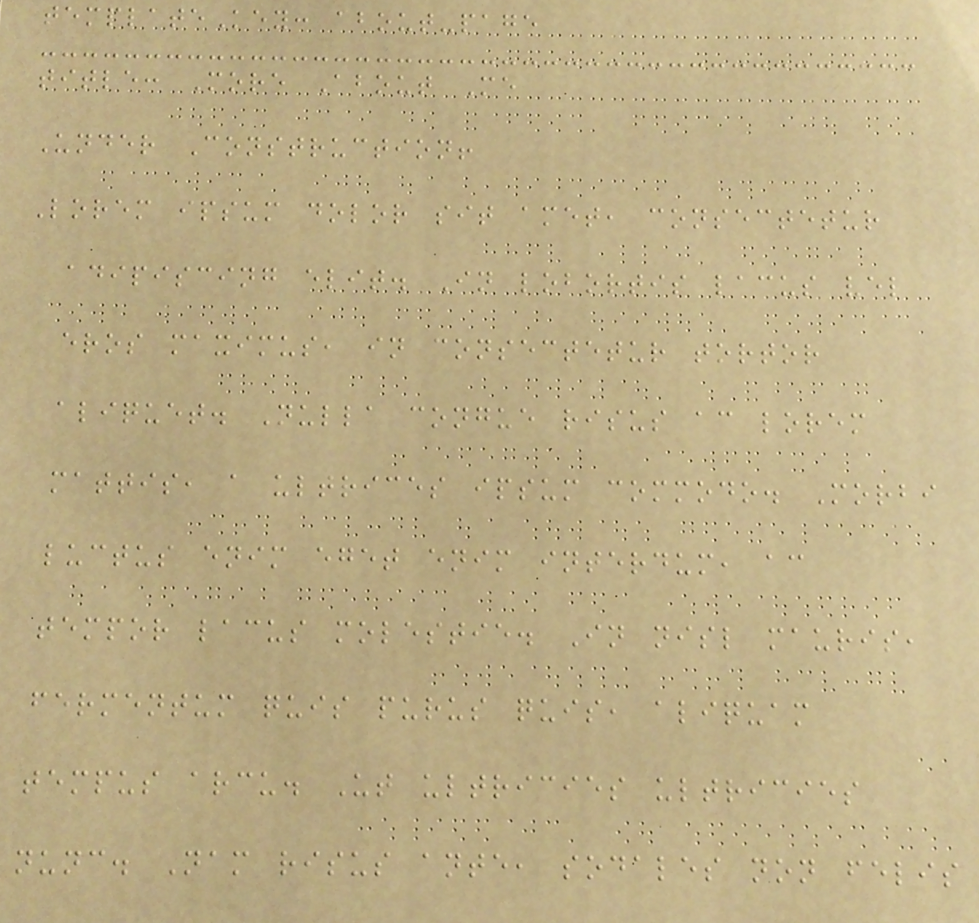templateKey: about-page
title: More About Me
Under Construction!
Lorem ipsum dolor sit amet, consectetur
adipiscing elit. In lobortis lacus vel
eros maximus, in consectetur tortor
aliquet. Nulla congue risus ac lorem
mattis, a ultrices ipsum commodo. Morbi
luctus enim eget enim interdum, ac
tempor lacus molestie. In nisl mauris,
fermentum quis purus quis, aliquam
tempus arcu. Ut ultricies ultricies
nunc. Nam risus ante, sodales non felis
